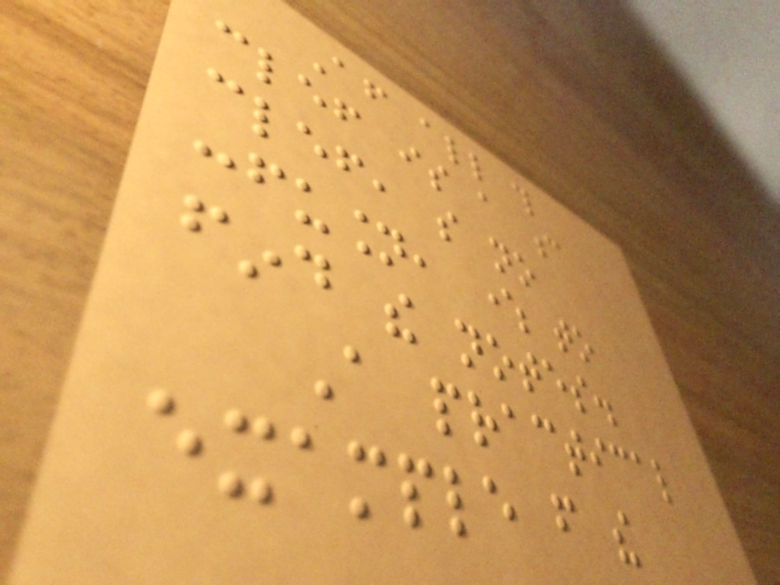After all this
clef is a c
clef, so no
confusion, where to
find the notes.
A practical
example from the
